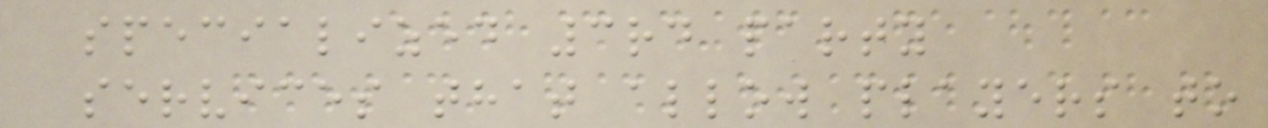specialized 3rd party
services that allow players to
